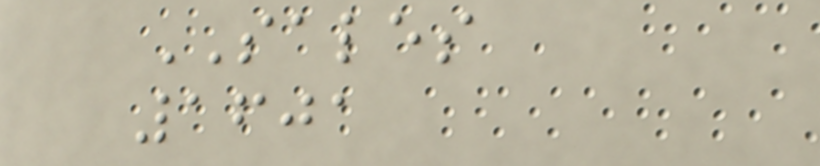SALES
1601
